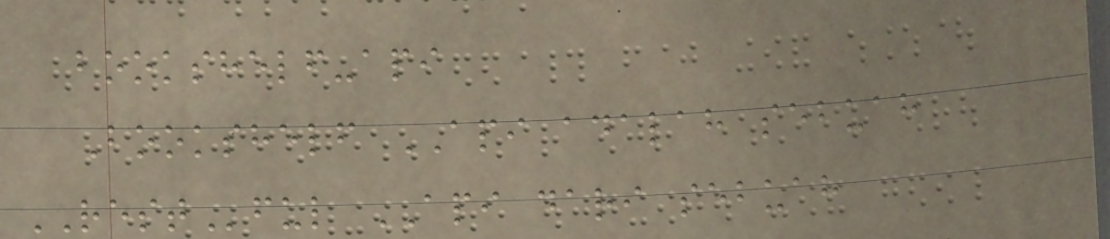bookshelf-api
Bookshelf API adalah sebuah
RESTful API dari sebuah
